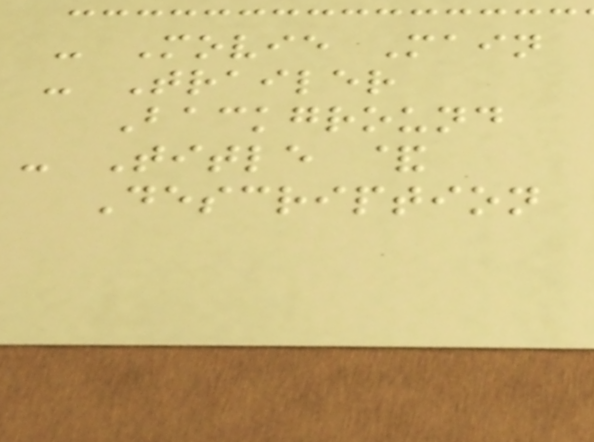- Movie Main
- Trailer
Background
- Title &
Description
